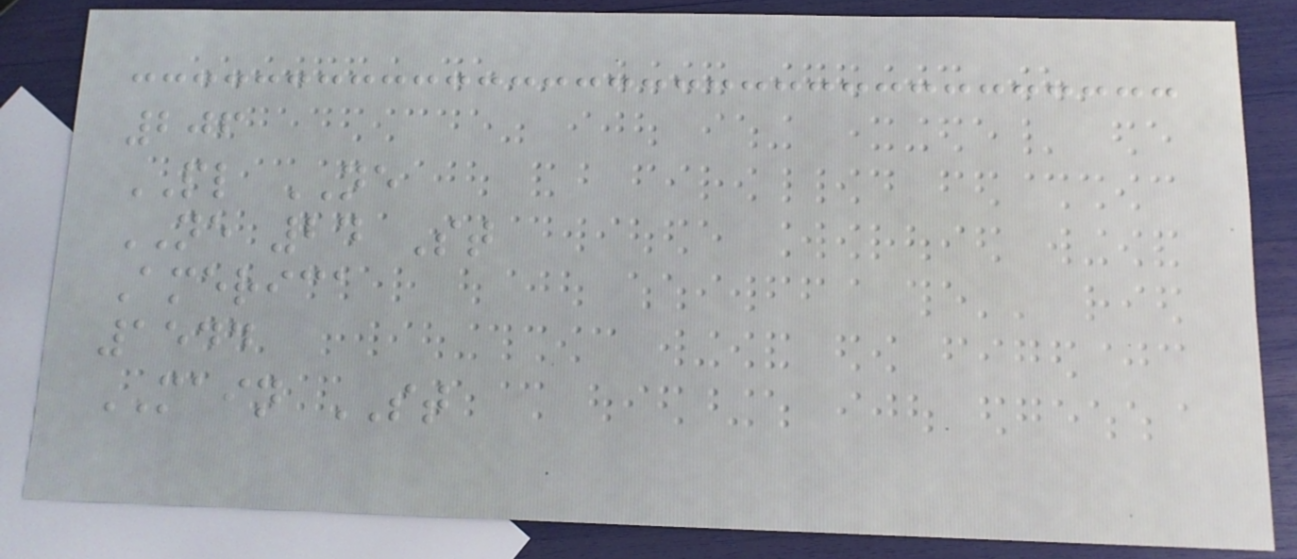206
PL NE
NE 24 St
America
1544
MAIN ST
